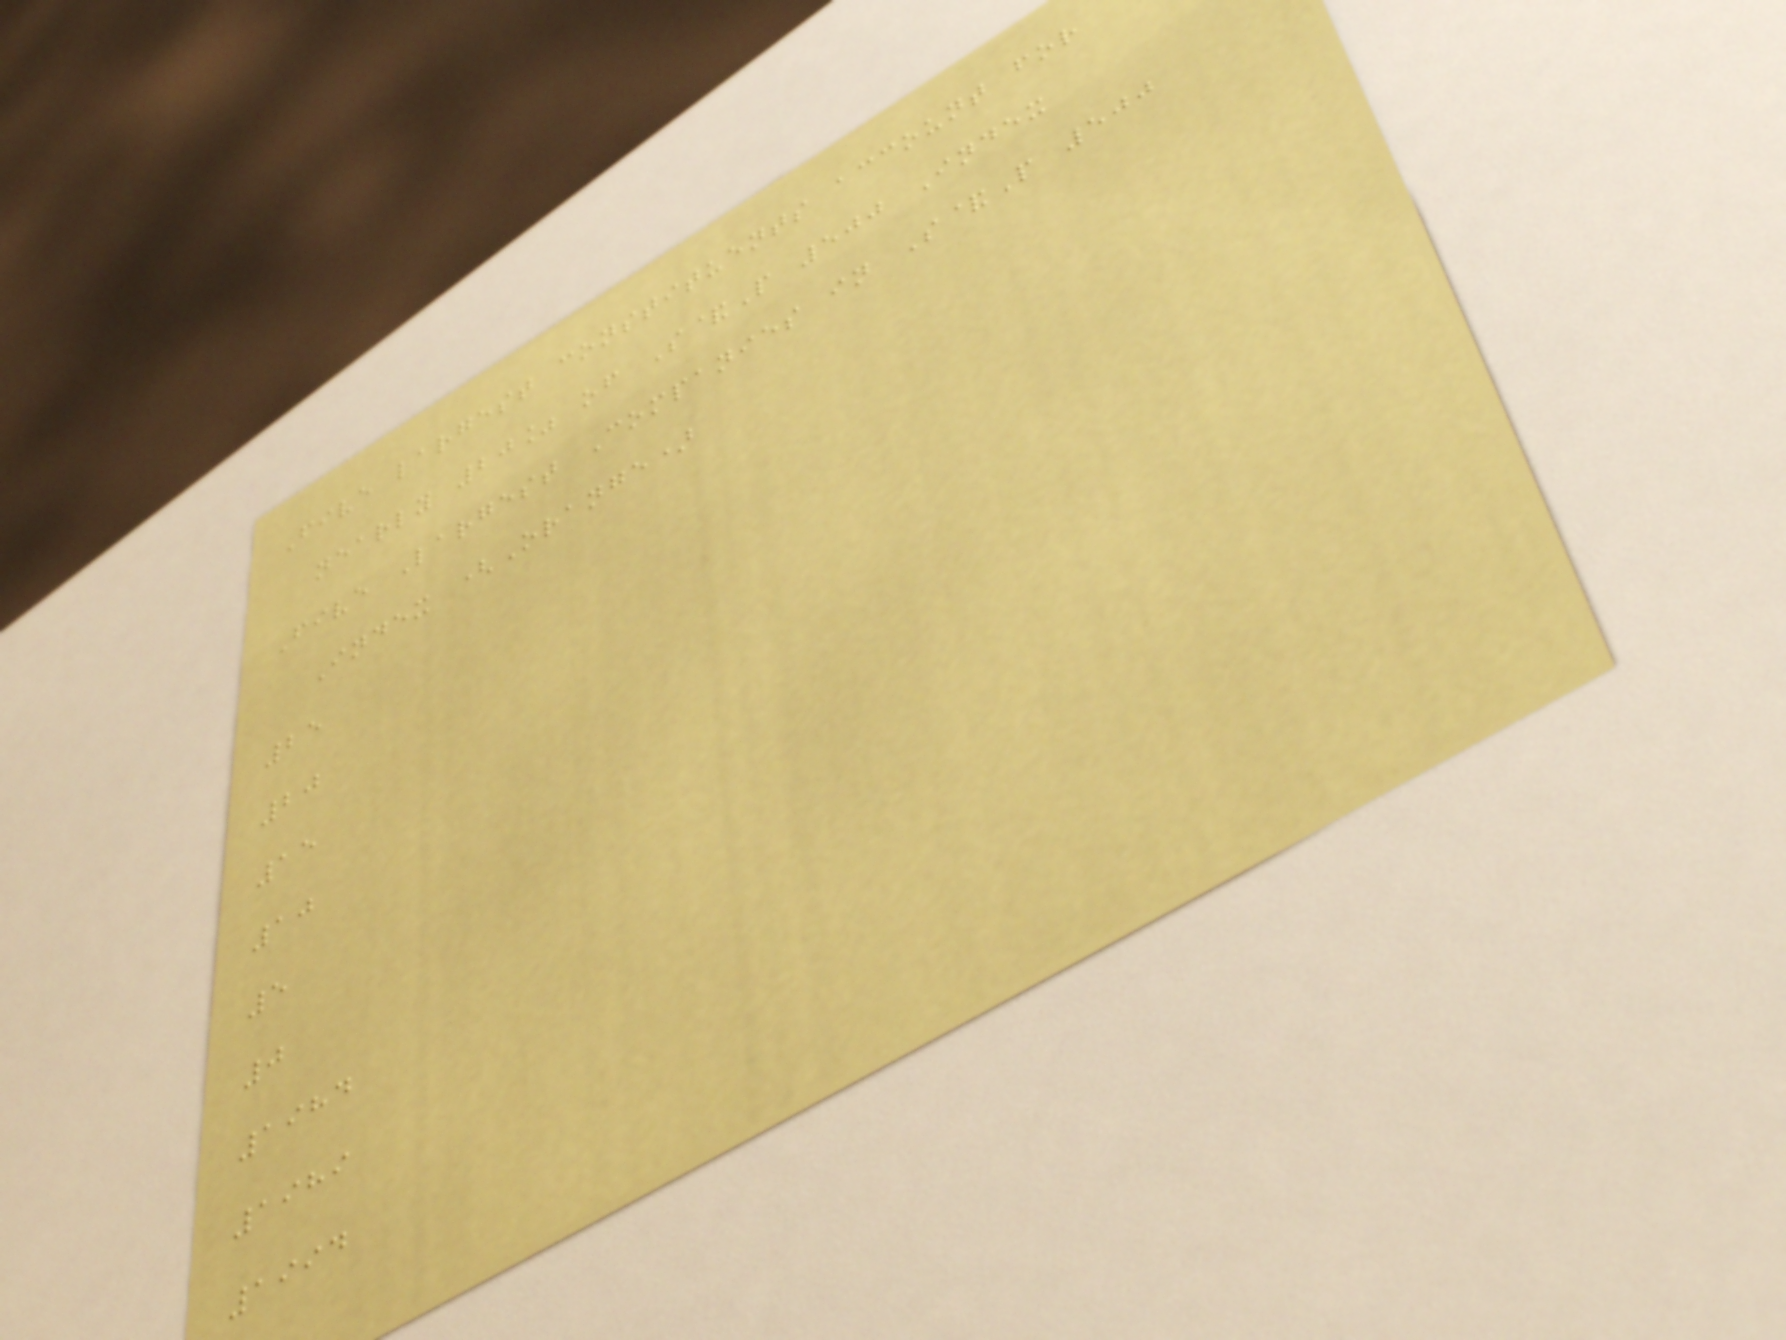Five largest constituents account for
nearly 20% of S&P 500 Index
Five Largest Companies in S&P 500
Index (Orange)
25
20
15
10
5
0
1984
1989
1994
